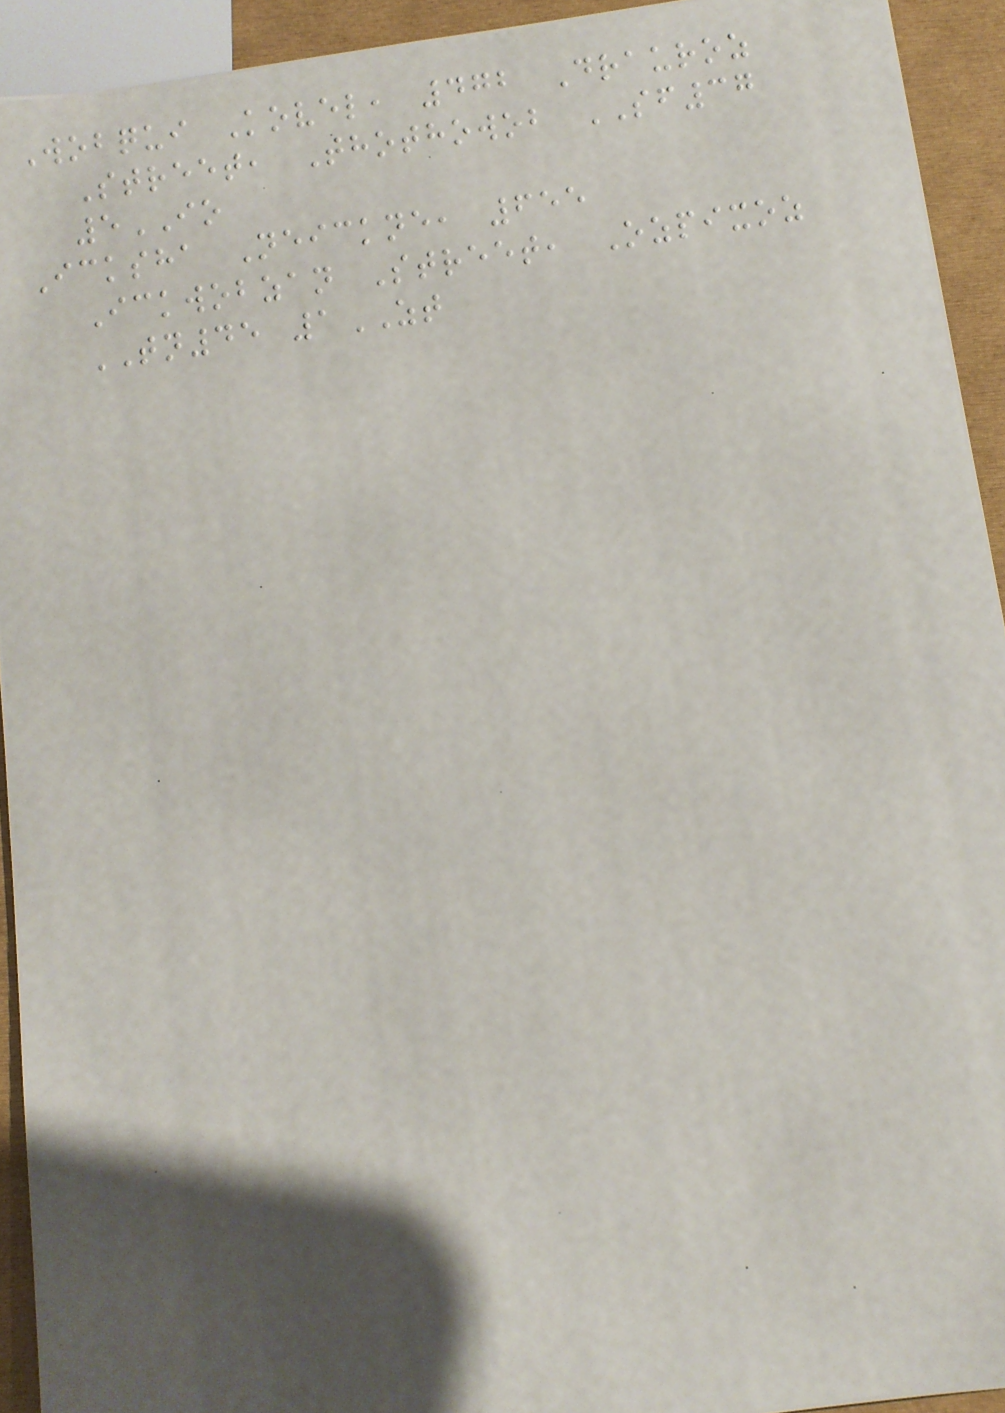Wobqui Kovel, 472 Drauroz
Street, Thothowob SF37
5IO
Icksha Neickne, 655
Ickwobzan Street, Ozpixoz
TN45 1ZT
